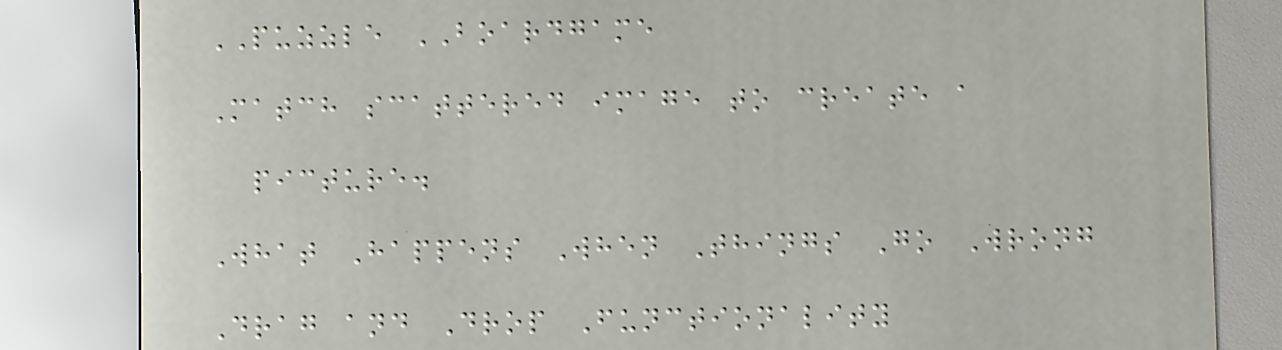PUZZLE BOARDGAME
Match scattered image to create a
picture.
What Happens When Things Go Wrong
Drag and Drop Functionality
